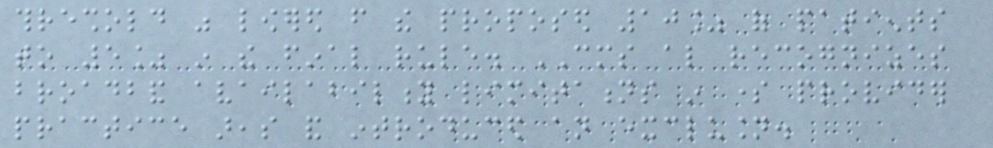threshold was lowered from the proposed 10% of patients
to 5% in the final rule. CMS also recognizes
broadband availability limitations in some provider
practice areas and introduced an exclusion.
